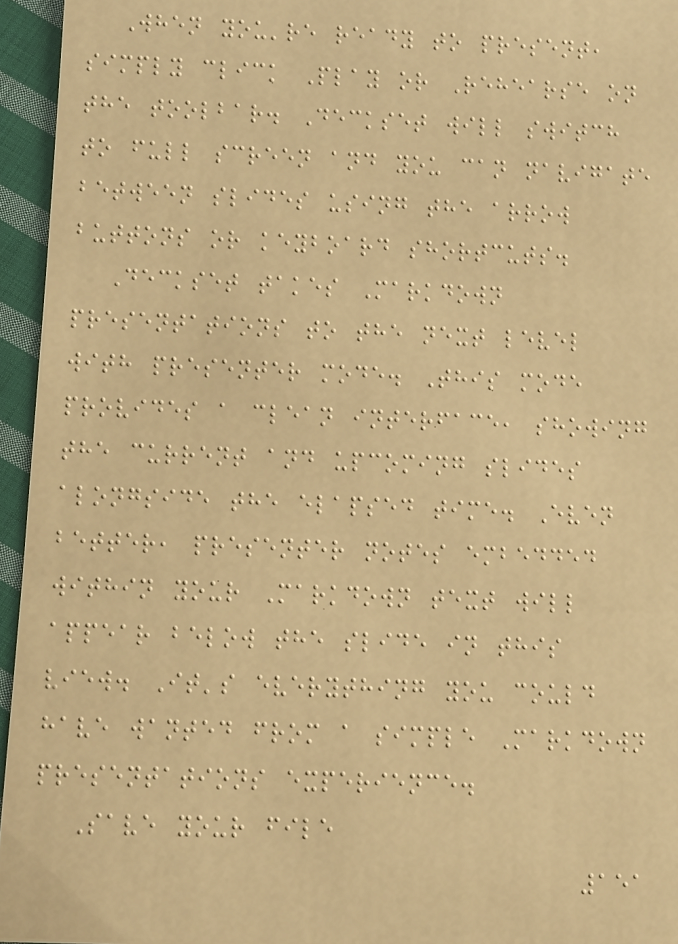When you're ready to present,
simply click Play or Rehearse on
the toolbar. Deckset will switch
to full screen and you can navigate
between slides using the arrow
buttons or keyboard shortcuts.
Deckset takes Markdown
presentations to the next level
with presenter mode. This mode
provides a clean interface, showing
the current and upcoming slides
alongside the elapsed time. Even
better, presenter notes embedded
within your Markdown text will
appear below the slide in this
view. It's everything you could
have wanted from a simple Markdown
presentations experience.
Save your file
151
